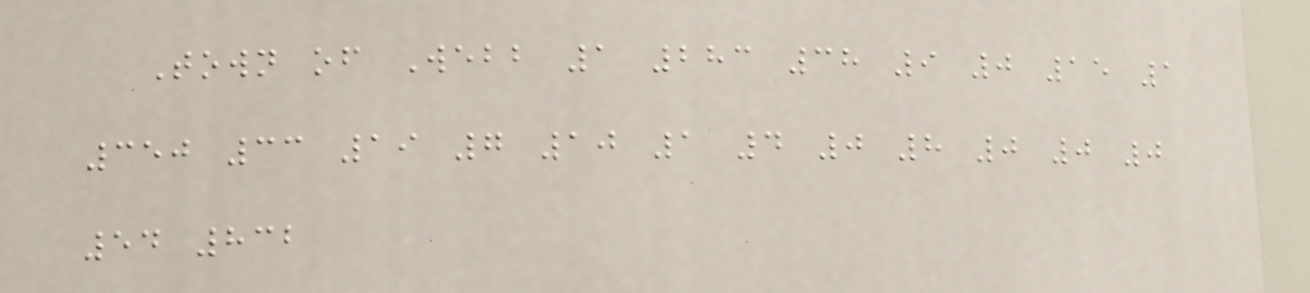Town of Webb 1 283 38 9 0 15 1
350 33 19 7 10 1 4 0 8 0 0 0
54 832
